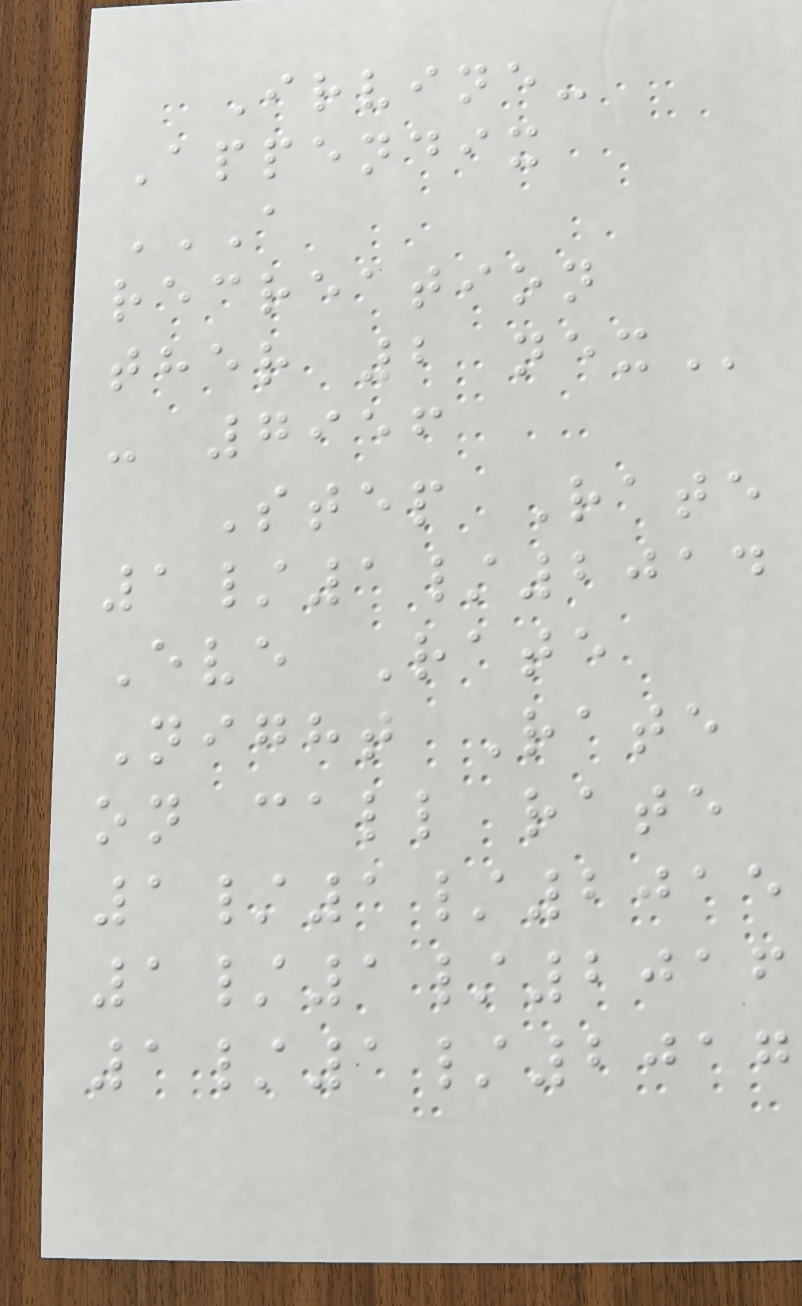Irvine-
Appendix
A
RECREATION
THER 2 NEX
- 7956
Step Rate
1/1/2014
Eve Rate
Night Rate
on call rate
1/1/2015
1/1/2016
1/1/2017
